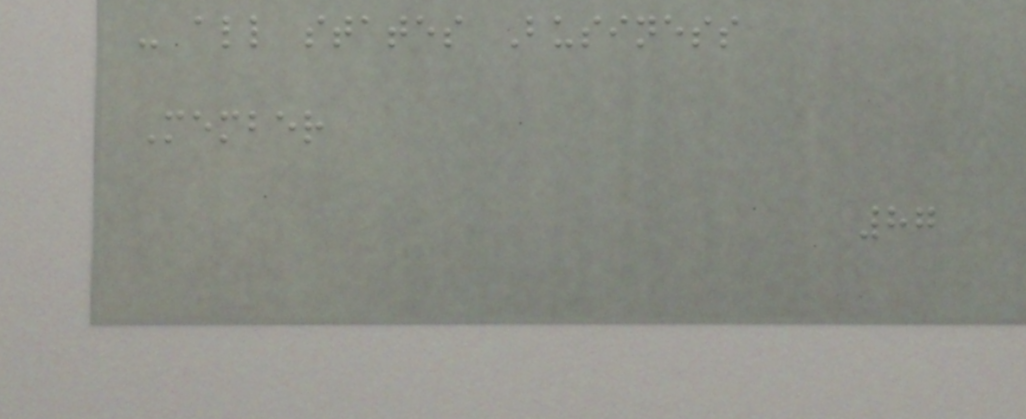- all states Business
Member
87
